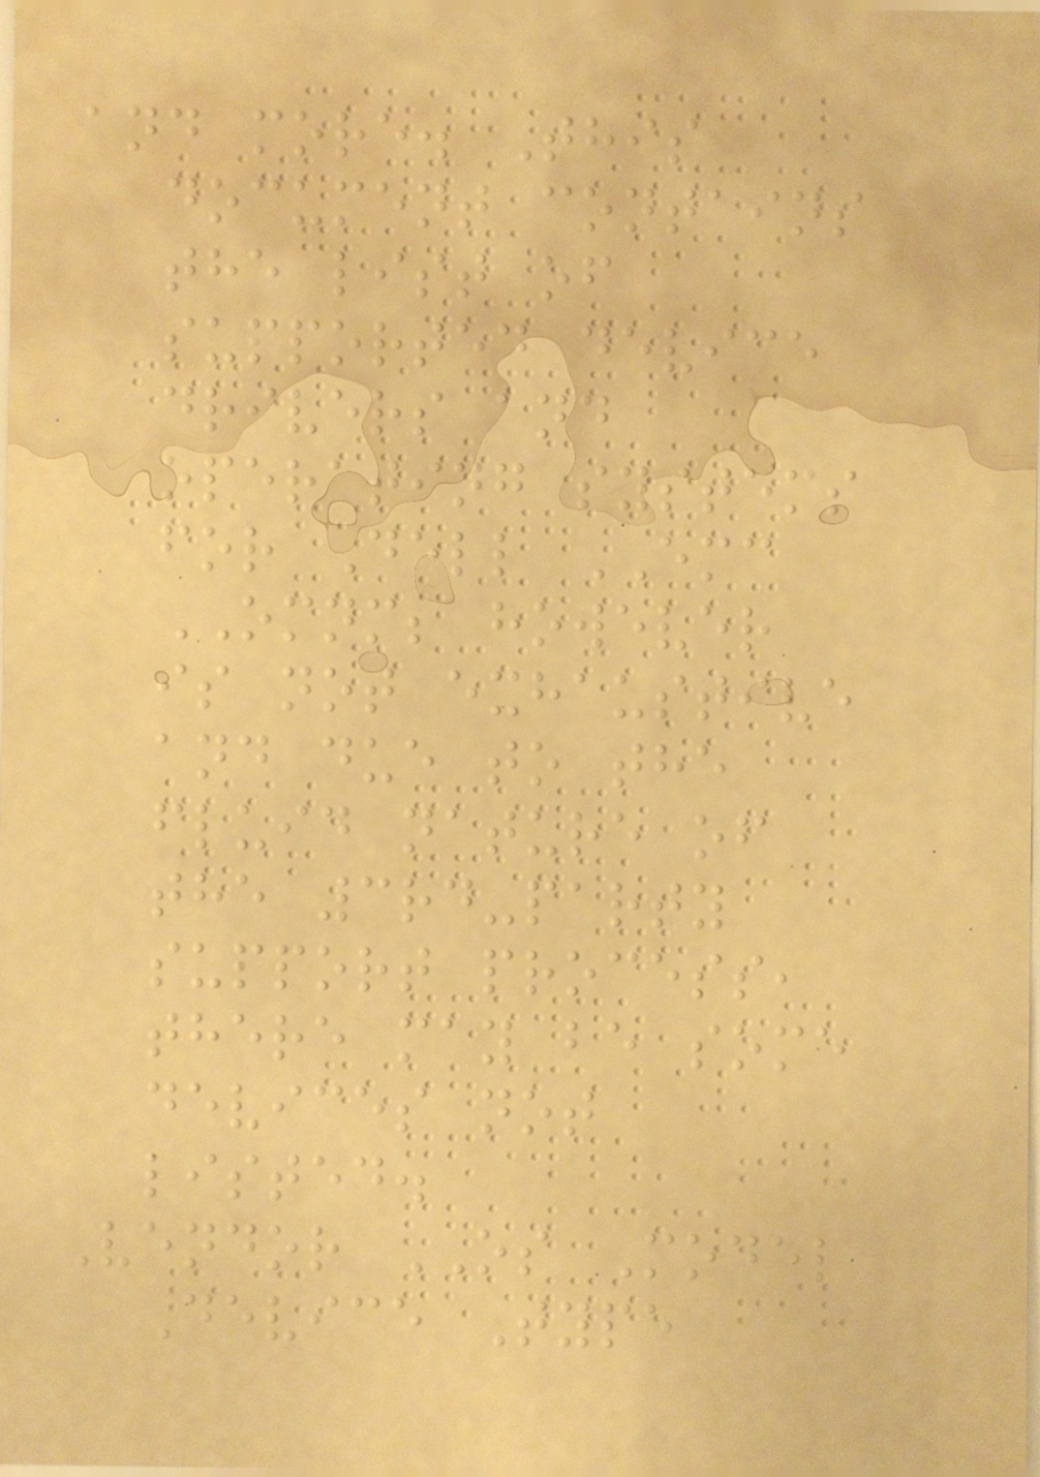and more. This
document contains
the list of
supported device
drivers and
operating systems
for Dell EMC
OMNM; however
is not exhaustive
and due to the
fluid nature of
the 3rd-party
support process,
there may be some
devices not
listed.
Vendor OS Model
Device Type
